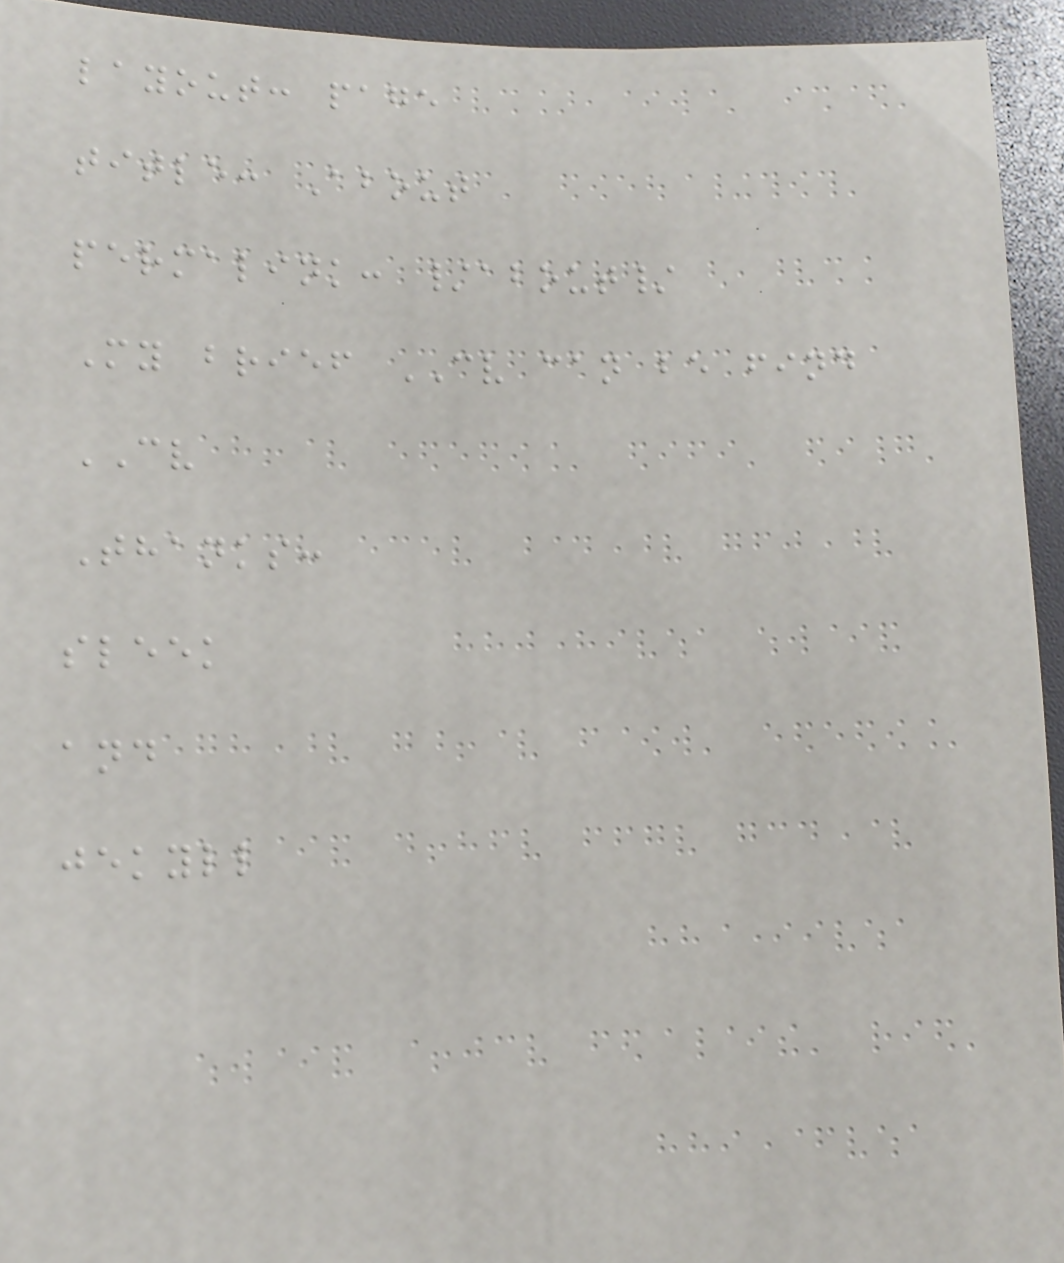layout: page
title: About
permalink: /about/
My brief CV can be find
CV
Thanks:
sleek
and
jekyll
